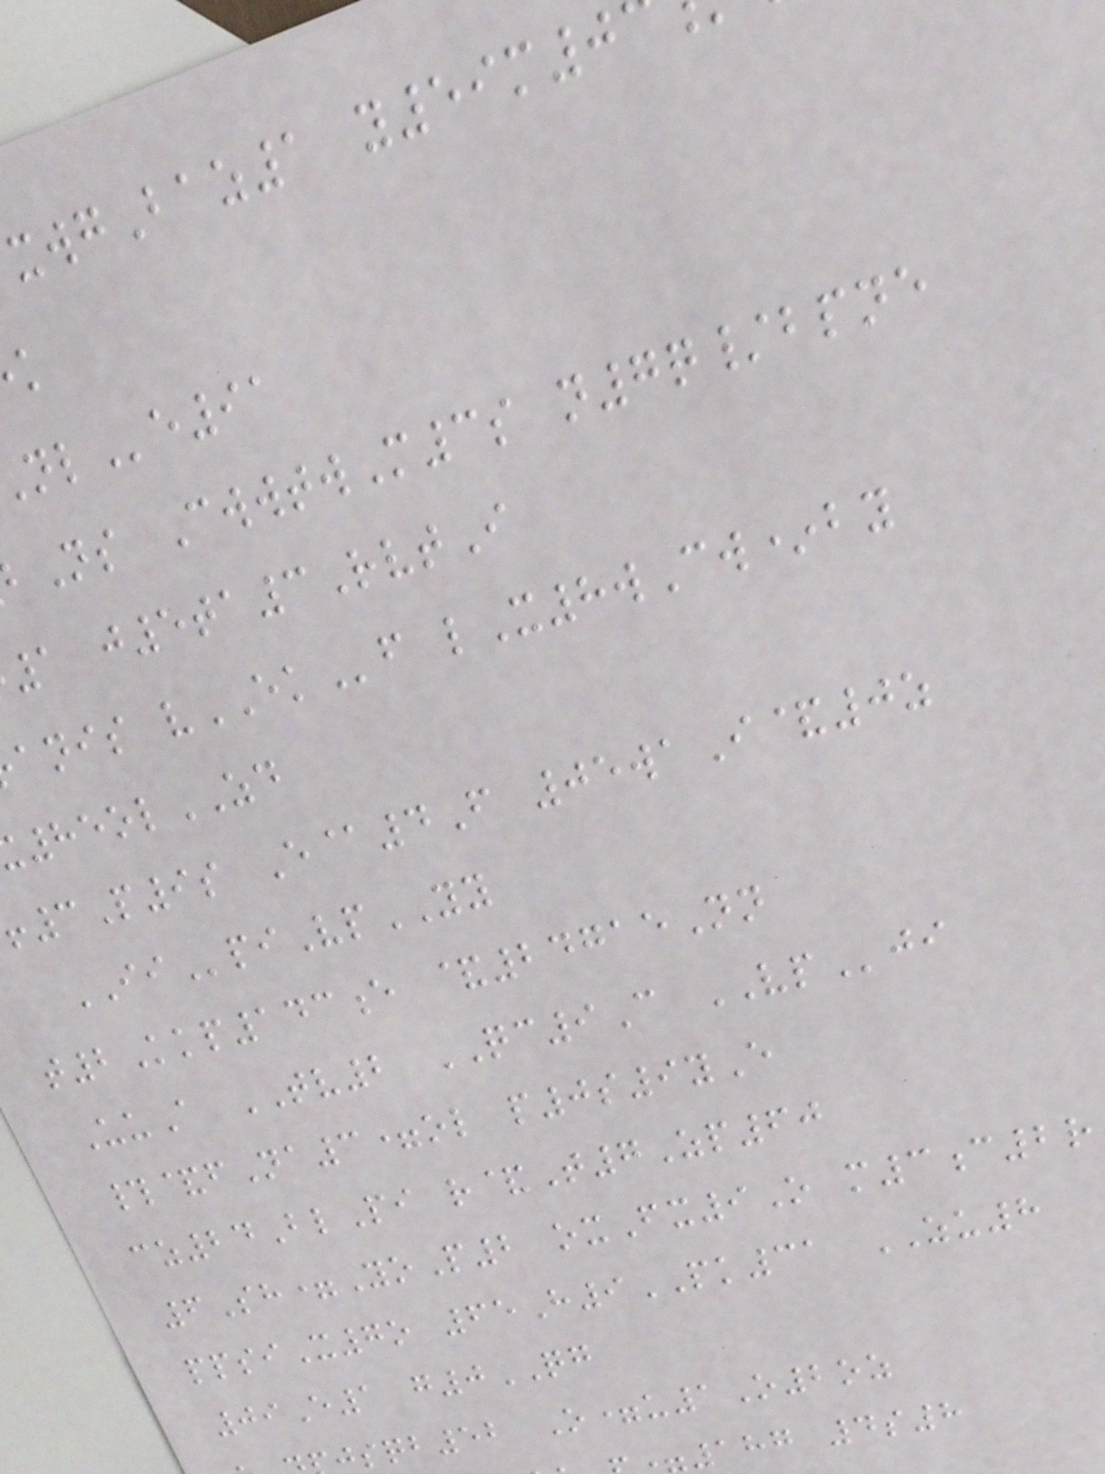xwgBaz1 y59m0
e91
Ns CwwtwM3s n7q/bpne
1 j5ta3RvtI
anis vEKf lX8wCw*by
85olZD
3P9s E@4F 05waI&0z
IIpiVpYY
t2Kkp143e &24715Nn
UuA TV2 QC9C VPji
#&fNa3=ol p0s9yE
cz24BlPi r&T7Zp60
6Sh=YoP2 oxFx9O m3c2r
ppsiX7o 65H9PK31 ZU8
09E1 g0QG
jsqb52 O=u1O2oz
187 4s8
